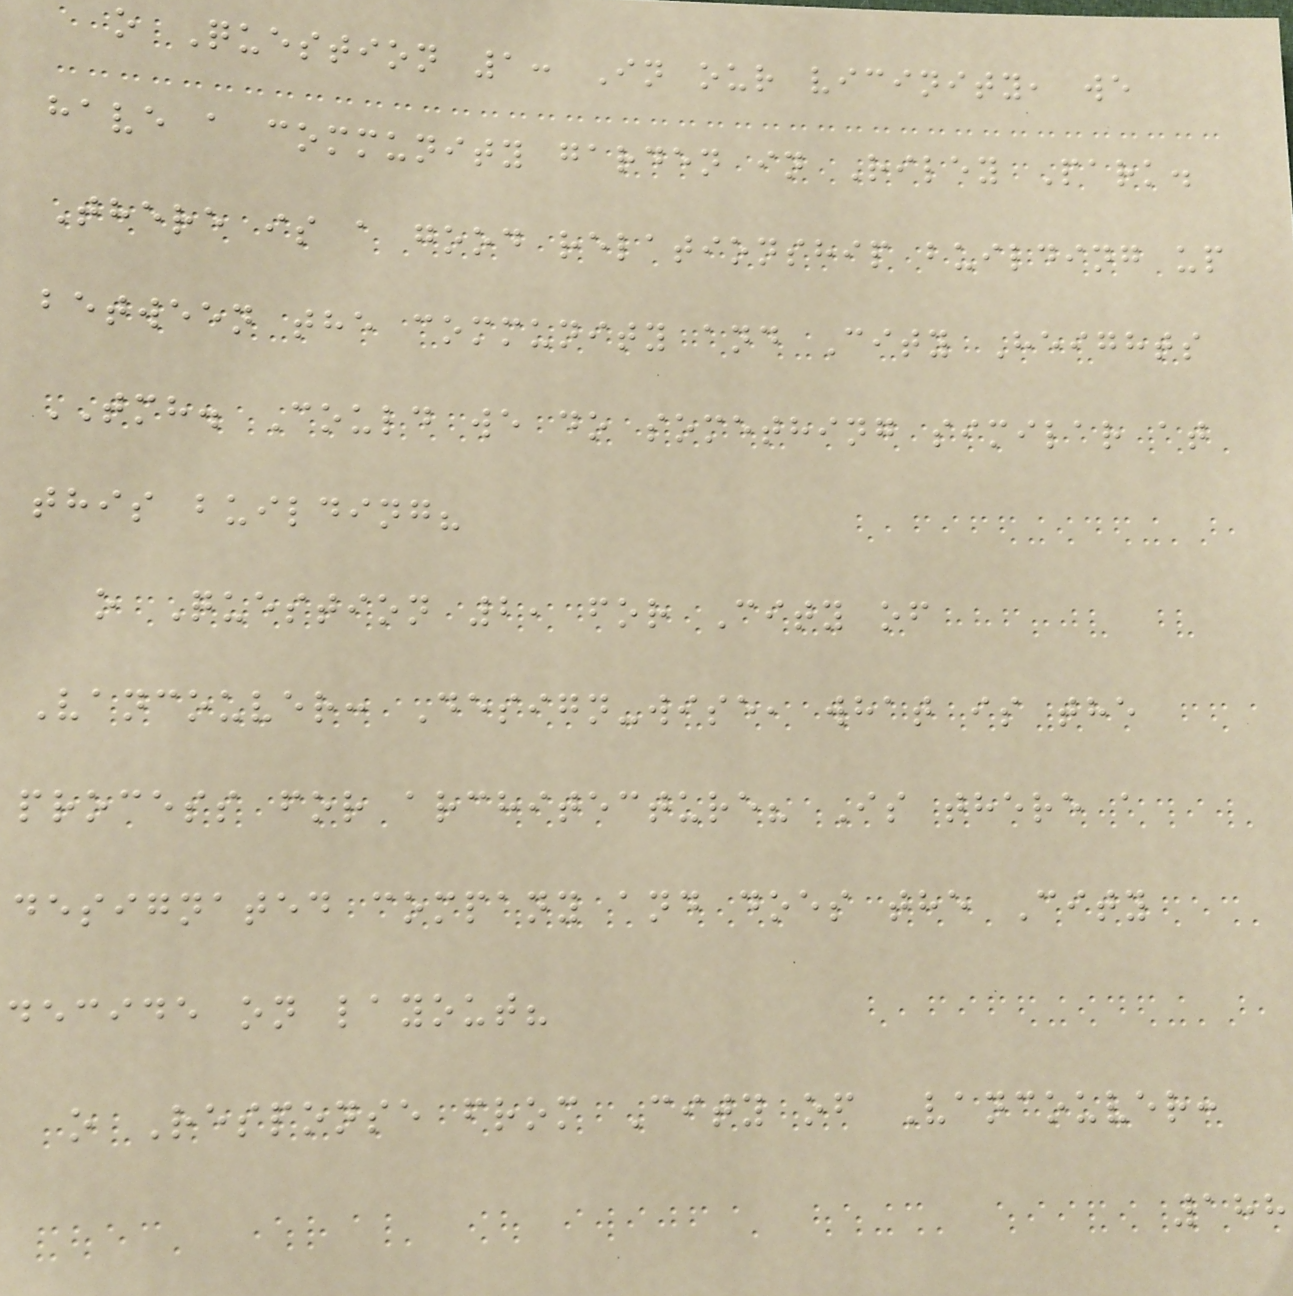o Question 1: In our vicinity, we
have a community garden in Riley Park.
There is a good relationship building up
between the community and City Heights
TMH. Could we do something similar at
this building?
o Question 2, for City of
Vancouver: Design-wise, what is the
process for architecture? Is there a
designated company and does the City
decide on layout?
o Response from City of Vancouver:
188
